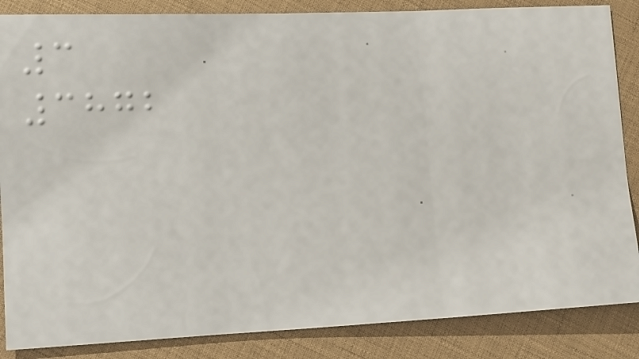3
3872
